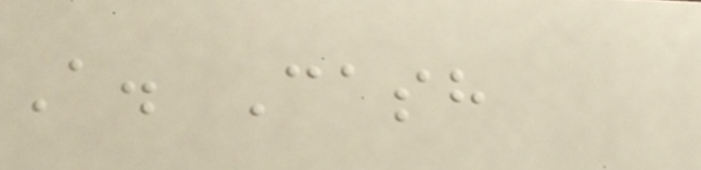A. Cash
